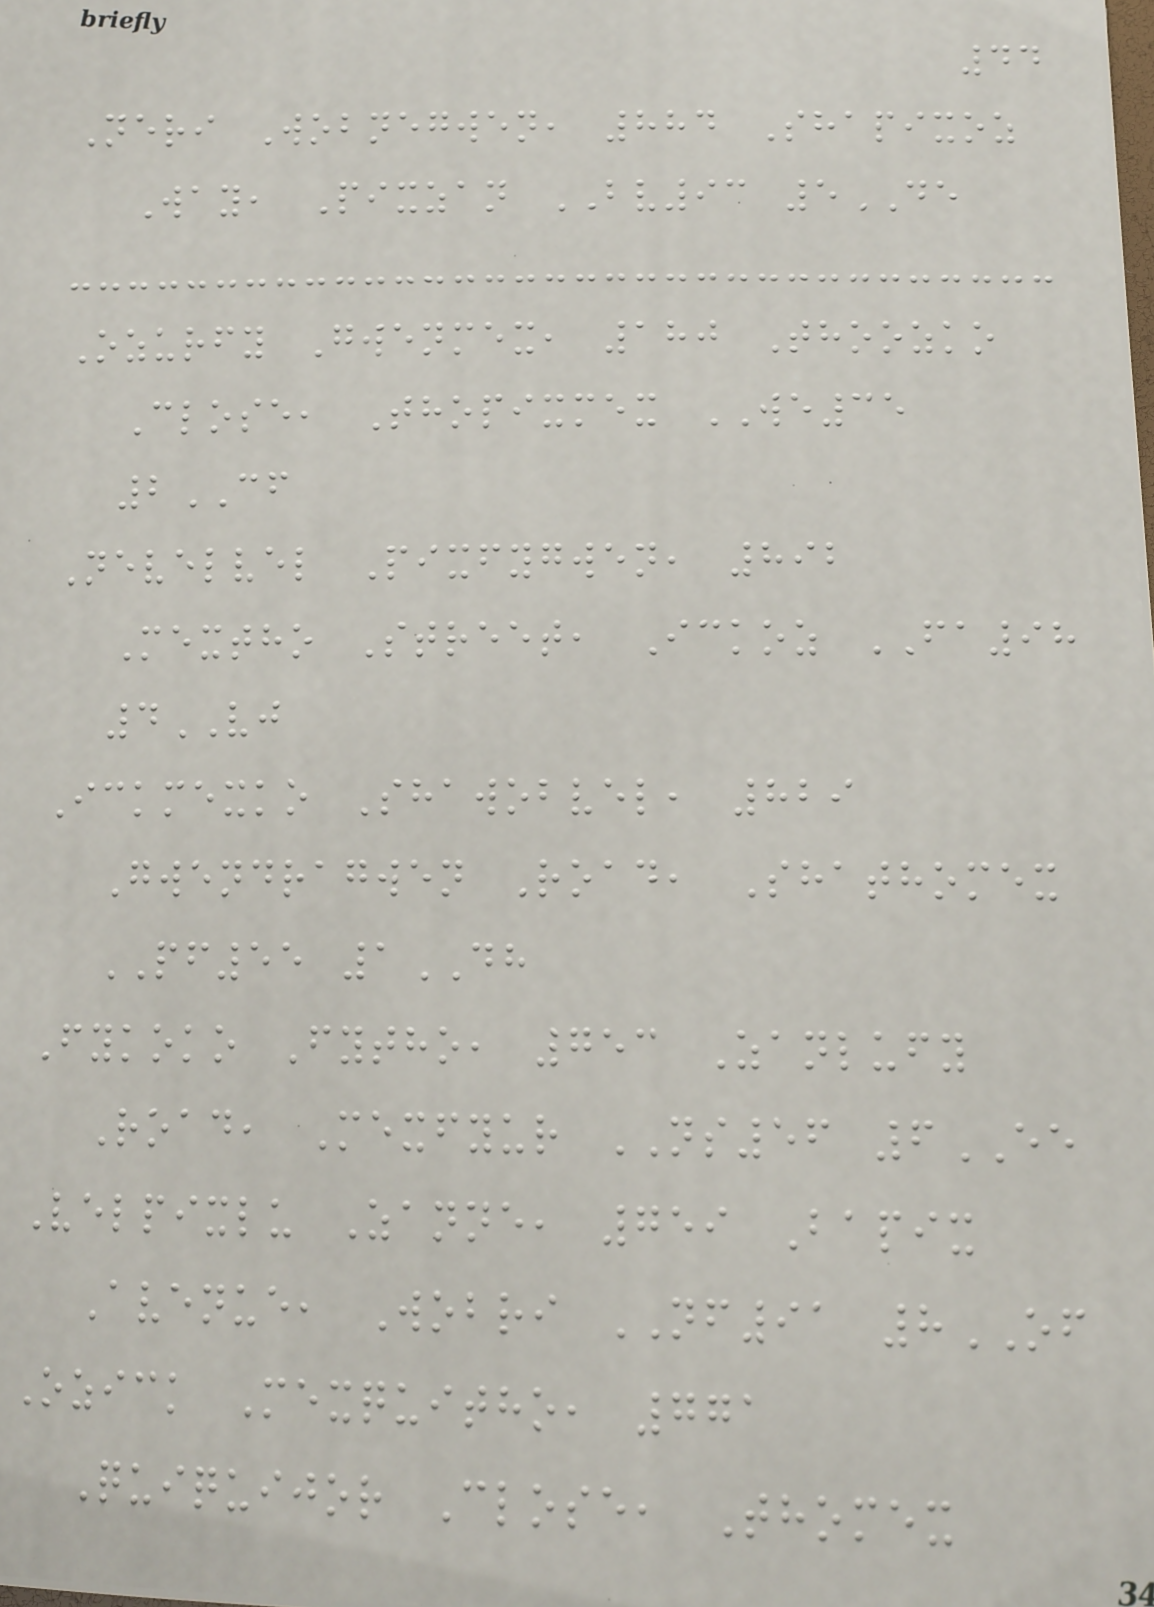44
Neri Wobnegwen, 884 Shapixoz
Way, Pixzan BV93 5DE
Ozurfy Gwenmex, 180 Thoozko
Close, Thopixmex WE35
2CF
Nevelvel Pixfygwen, 892
Mextho Street, Ickoz FA98
4VJ
Ickmexko Shawobvel, 829
Gwendragwen Road, Shathomex
PF55 1DH
Fykoko Fytho, 753 Zanlufy
Road, Mexfyur NS56 6EE
Velpixlu Zanne, 759 Bapix
Avenue, Wobri NF91 8OF
Ozick Mexquitho, 771
Quiquijor Close, Thomex
